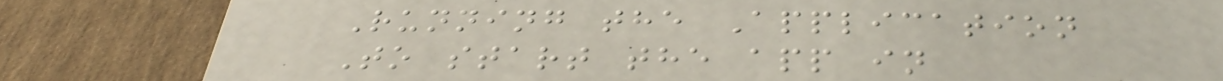Running the Application
To start the app in
